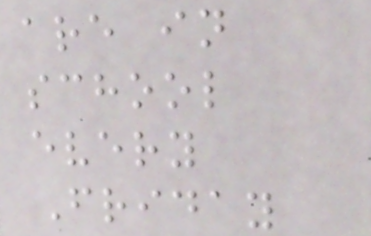are in
school
every
Friday
